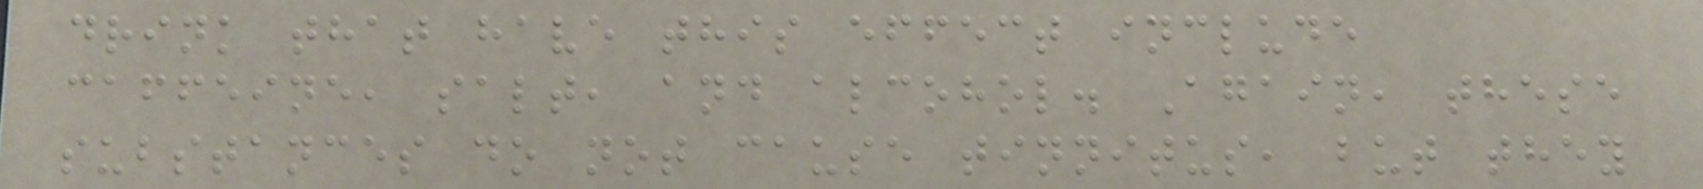drink that have this effect include
caffeine, salt, and alcohol. Again, these
substances do not cause tinnitus, but they
